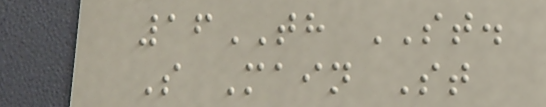16TH ST.
S Main St
